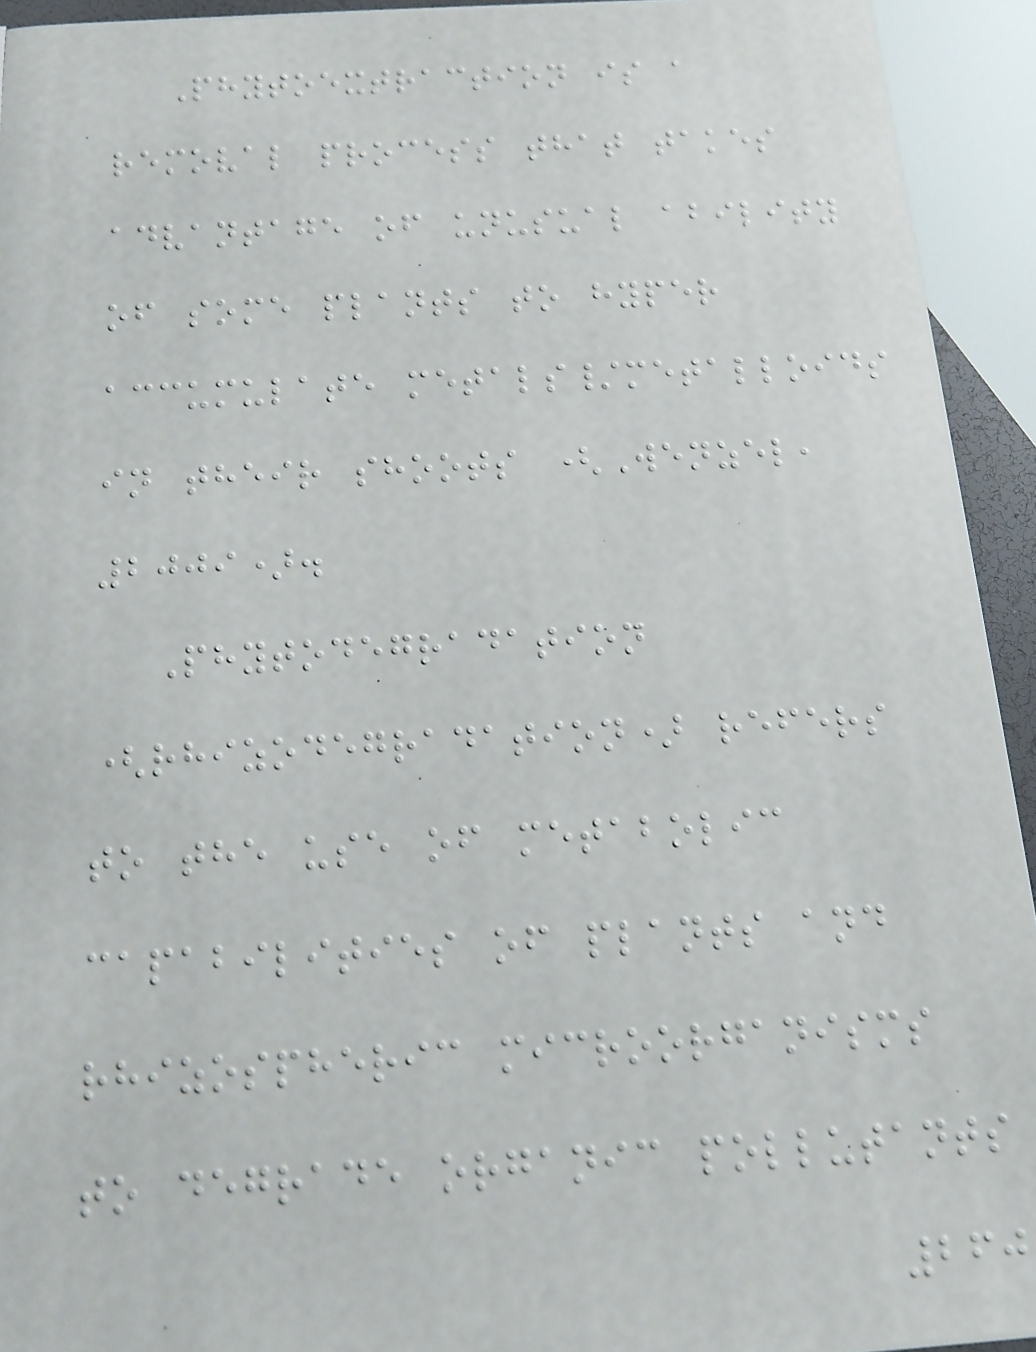Phytoextraction is a
removal process that takes
advantage of unusual ability
of some plants to hyper
accumulate metals/metalloids
in their shoots (Wenzel,
2009).
Phytodegradation
(rhizodegradation) refers
to the use of metabolic
capabilities of plants and
rhizospheric microorganisms
to degrade organic pollutants
260
